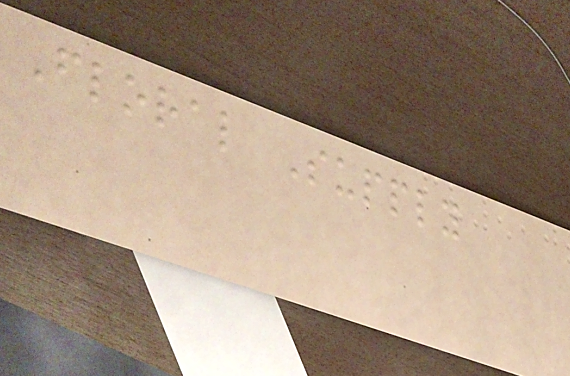Floral Supply
